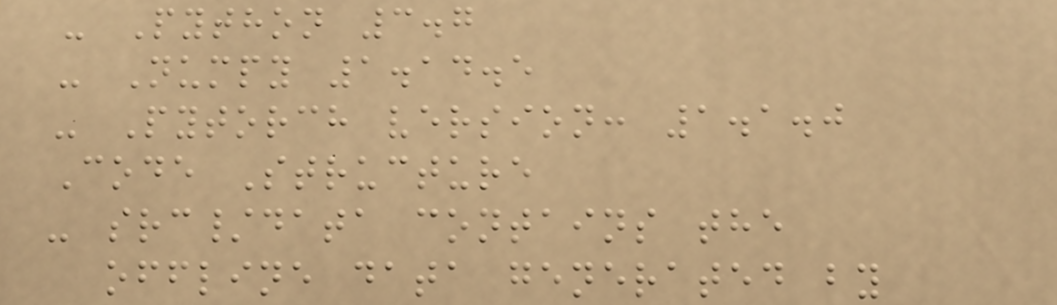- Python 3.7
- Numpy 1.14.5
- Pytorch version: 1.1.0
Code Structure
- src/data contains the
offline data generated by
